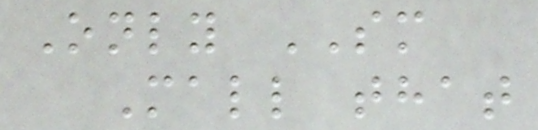Only SM
Mall that
